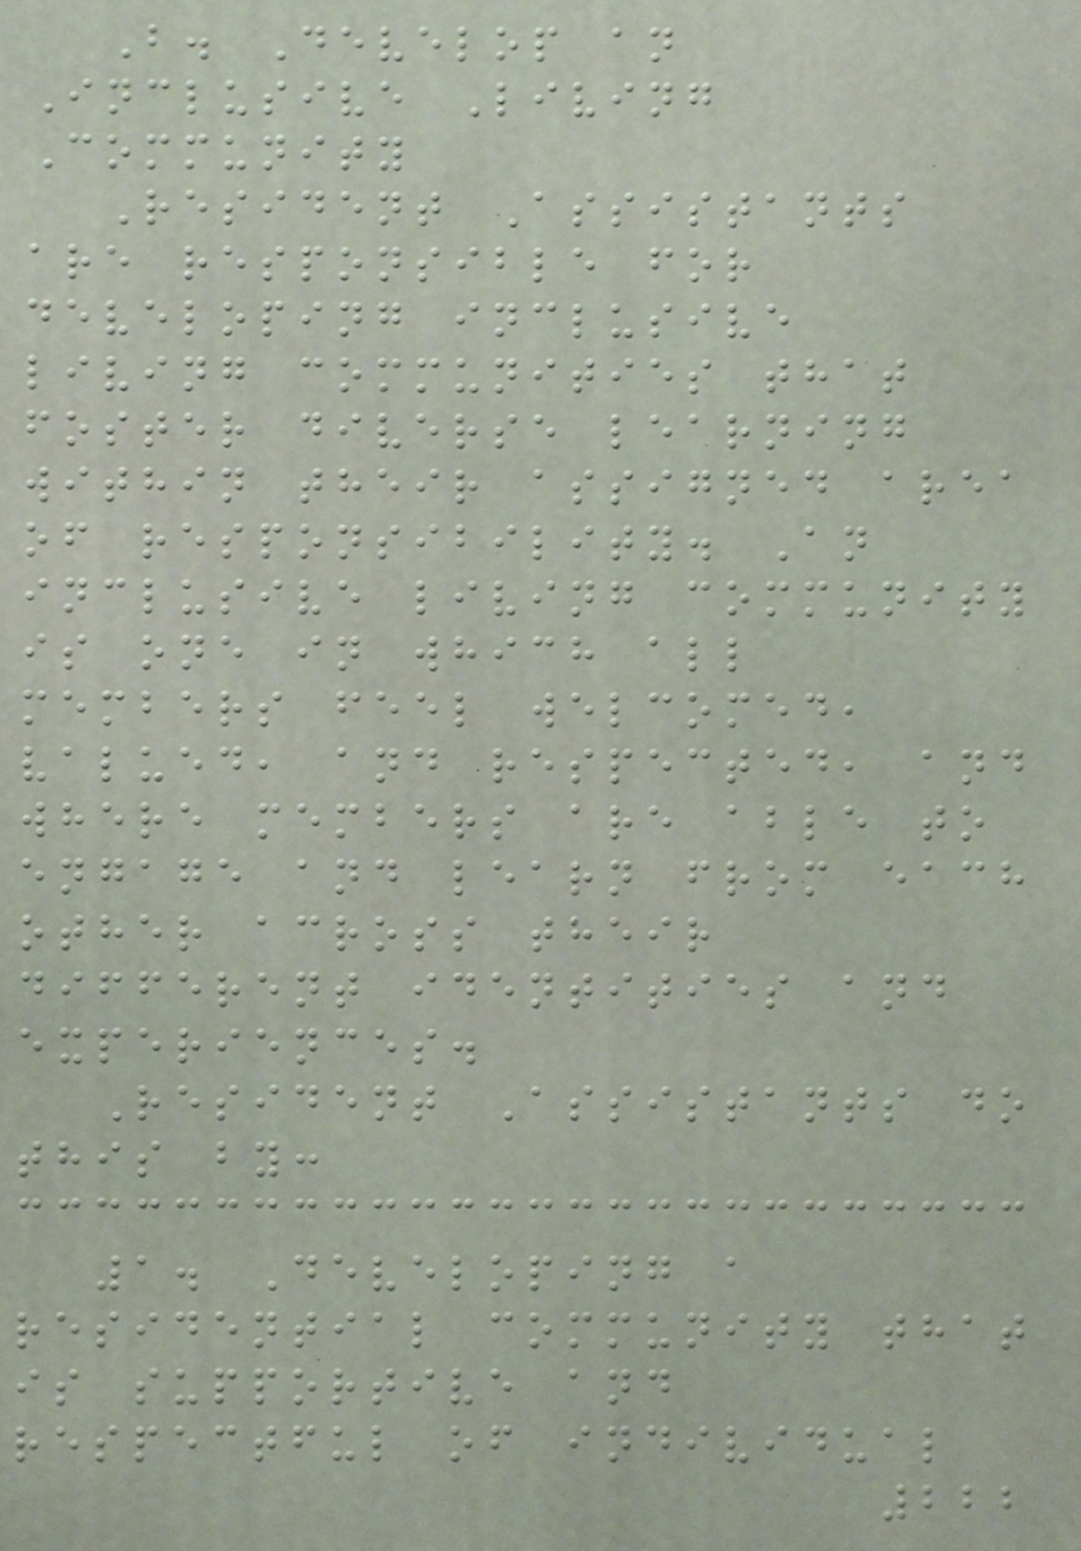B. Develop an
Inclusive Living
Community
Resident Assistants
are responsible for
developing inclusive
living communities that
foster diverse learning
within their assigned area
of responsibility. An
inclusive living community
is one in which all
members feel welcomed,
valued, and respected, and
where members are able to
engage and learn from each
other across their
different identities and
experiences.
Resident Assistants do
this by:
1. Developing a
residential community that
is supportive and
respectful of individual
222
